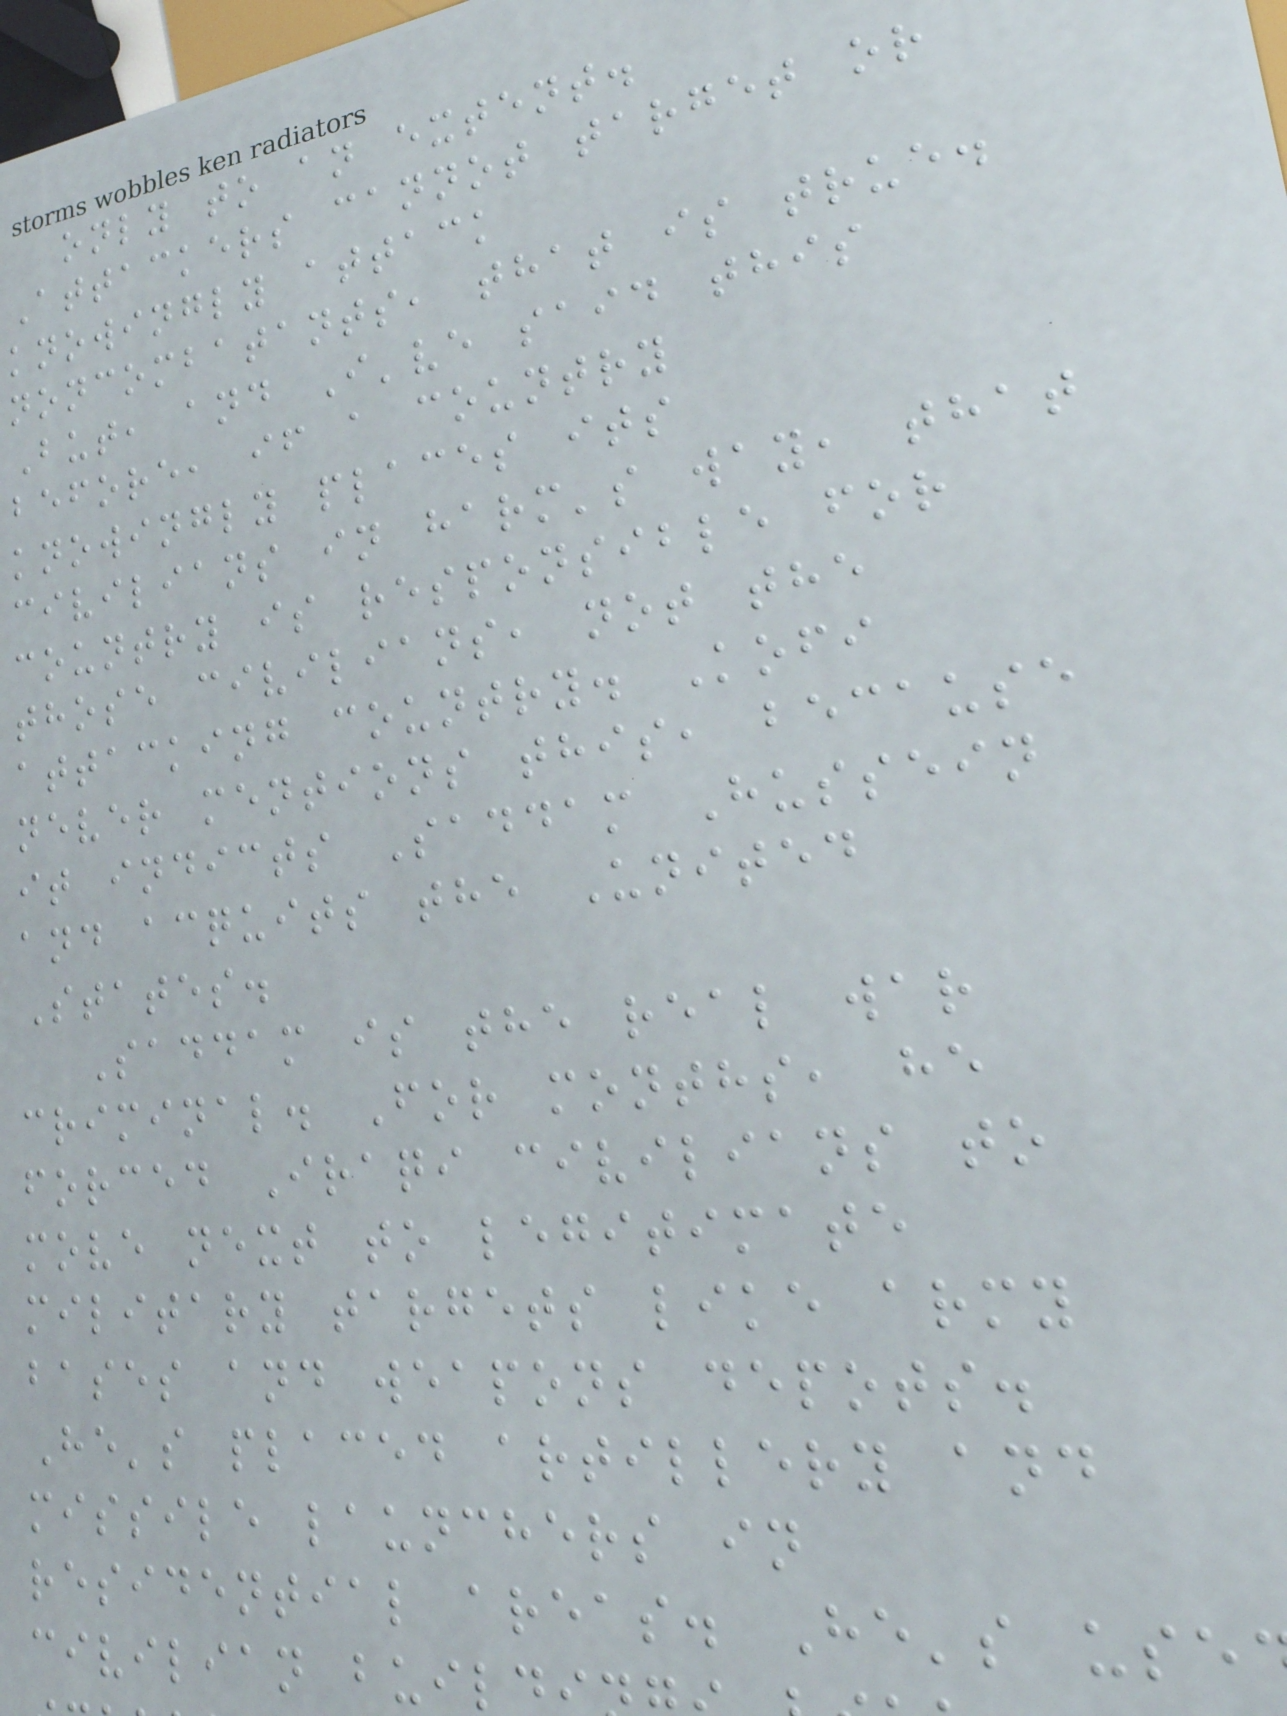only to an extent.
Attackers cannot target or
knowingly attack
noncombatants, that is true.
But, and I've said this
before, if a country
knowingly places its
civilians in harm's way, that
country is responsible for
those civilians, not the
attacking country. Kofi
never mentions this, because
it indicts Saddam Hussein
and acquits the United
States.
Saddam is the real war
criminal. For months, he
forced Iraqi civilians to
move next to legitimate
military targets like army
bases and weapons depots.
He's placed artillery and
missile launchers in
residential areas. He's use
civilian buil
